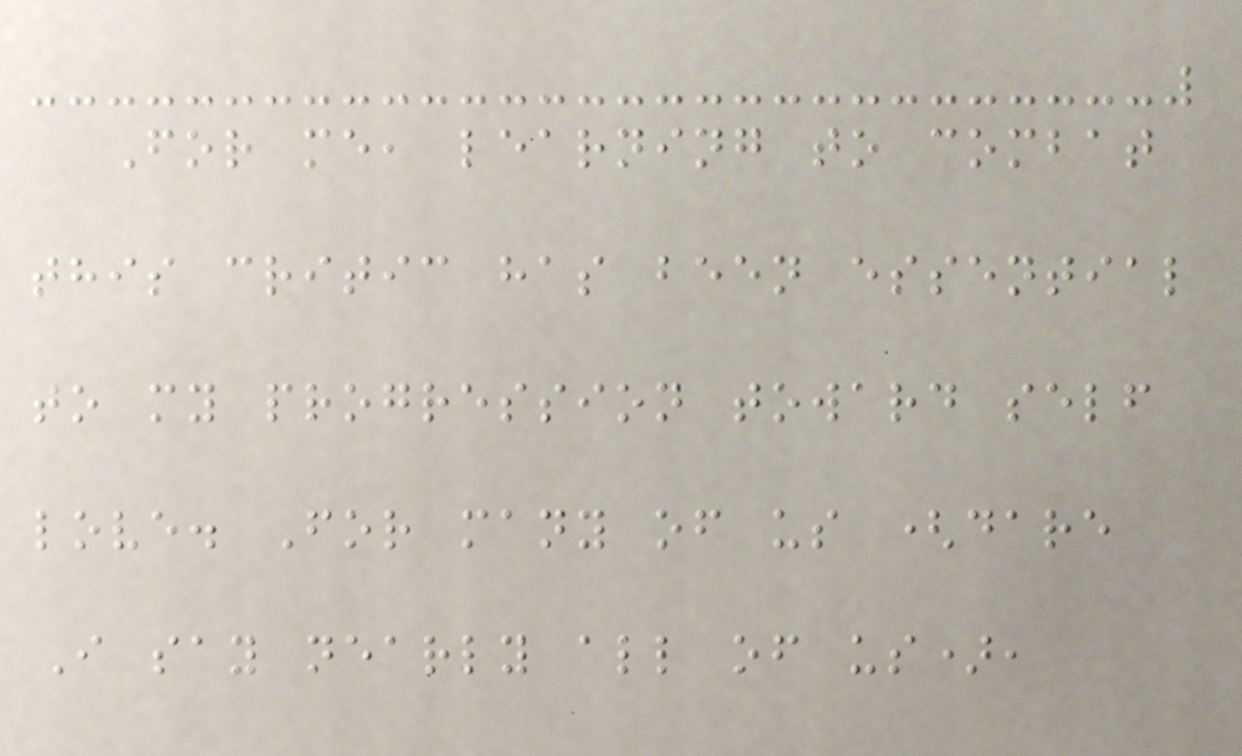For me, learning to combat
this critic has been essential
to my progression toward self
love. For many of us (dare
I say nearly all of us),
